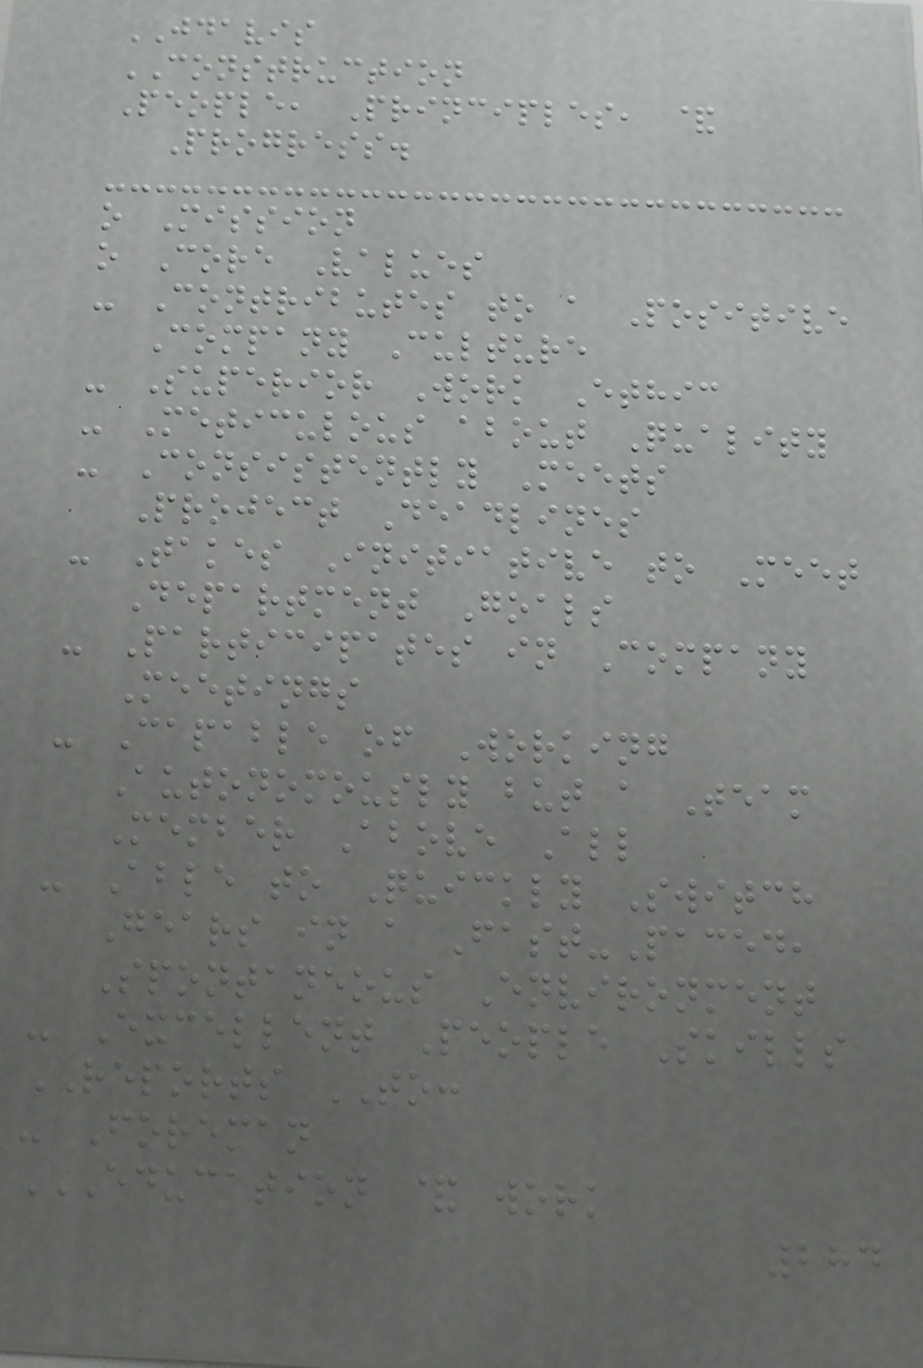JDAVIS
CONSTRUCTION
People, Principles, &
Progress.
o Mission
o Core Values
- Contributes to a Positive
Company Culture
- Superior Work Ethic
- Meticulous about Quality
- Consistently Meets
Project Deadlines
- Takes Initiative to Meet
Department Goals
- Participates in Company
Meetings
- Capable of Working
Autonomously but a Team
Member Above All
- Able to Quickly Switch
Gears in a Fast-Paced,
Spontaneous Environment
- Excellent People Skills
REPORTS TO:
- Foreman
EDUCATION & WORK
284
